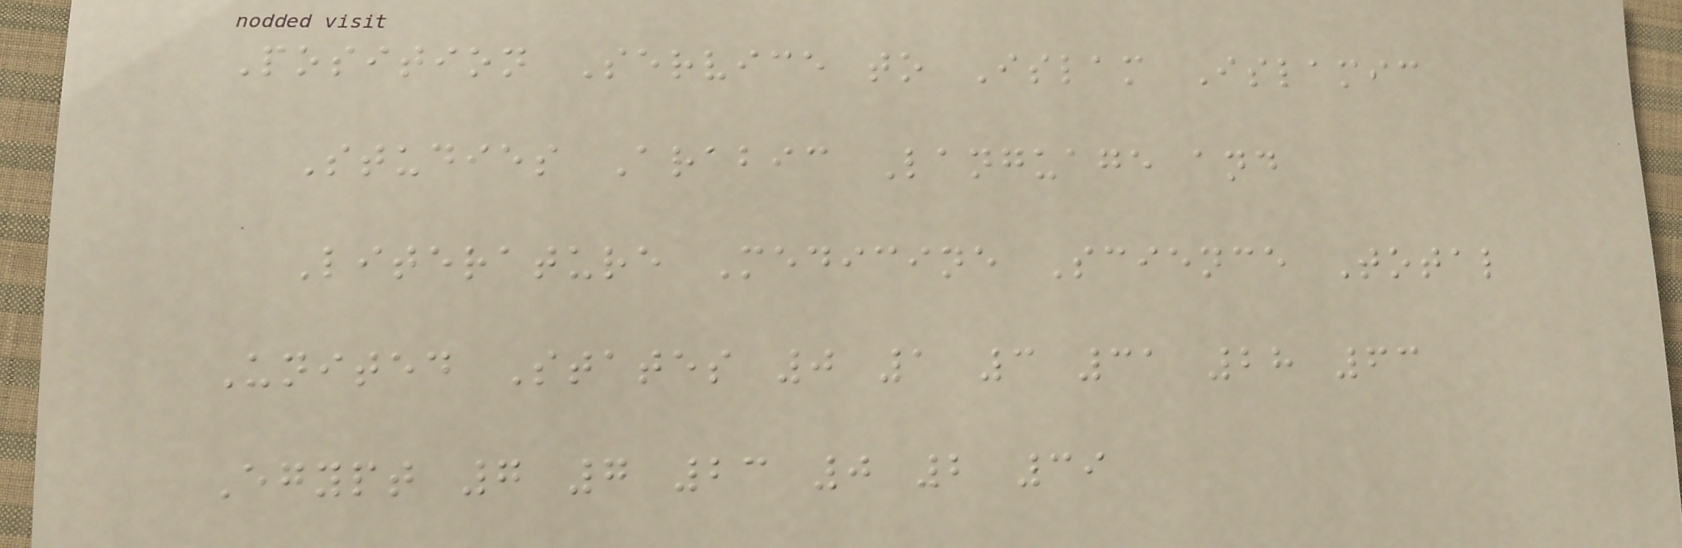Position Service to Islam Islamic
Studies Arabic Language and
Literature Medicine Science Total
United States 0 1 3 31 28 63
Egypt 7 7 23 0 2 39
